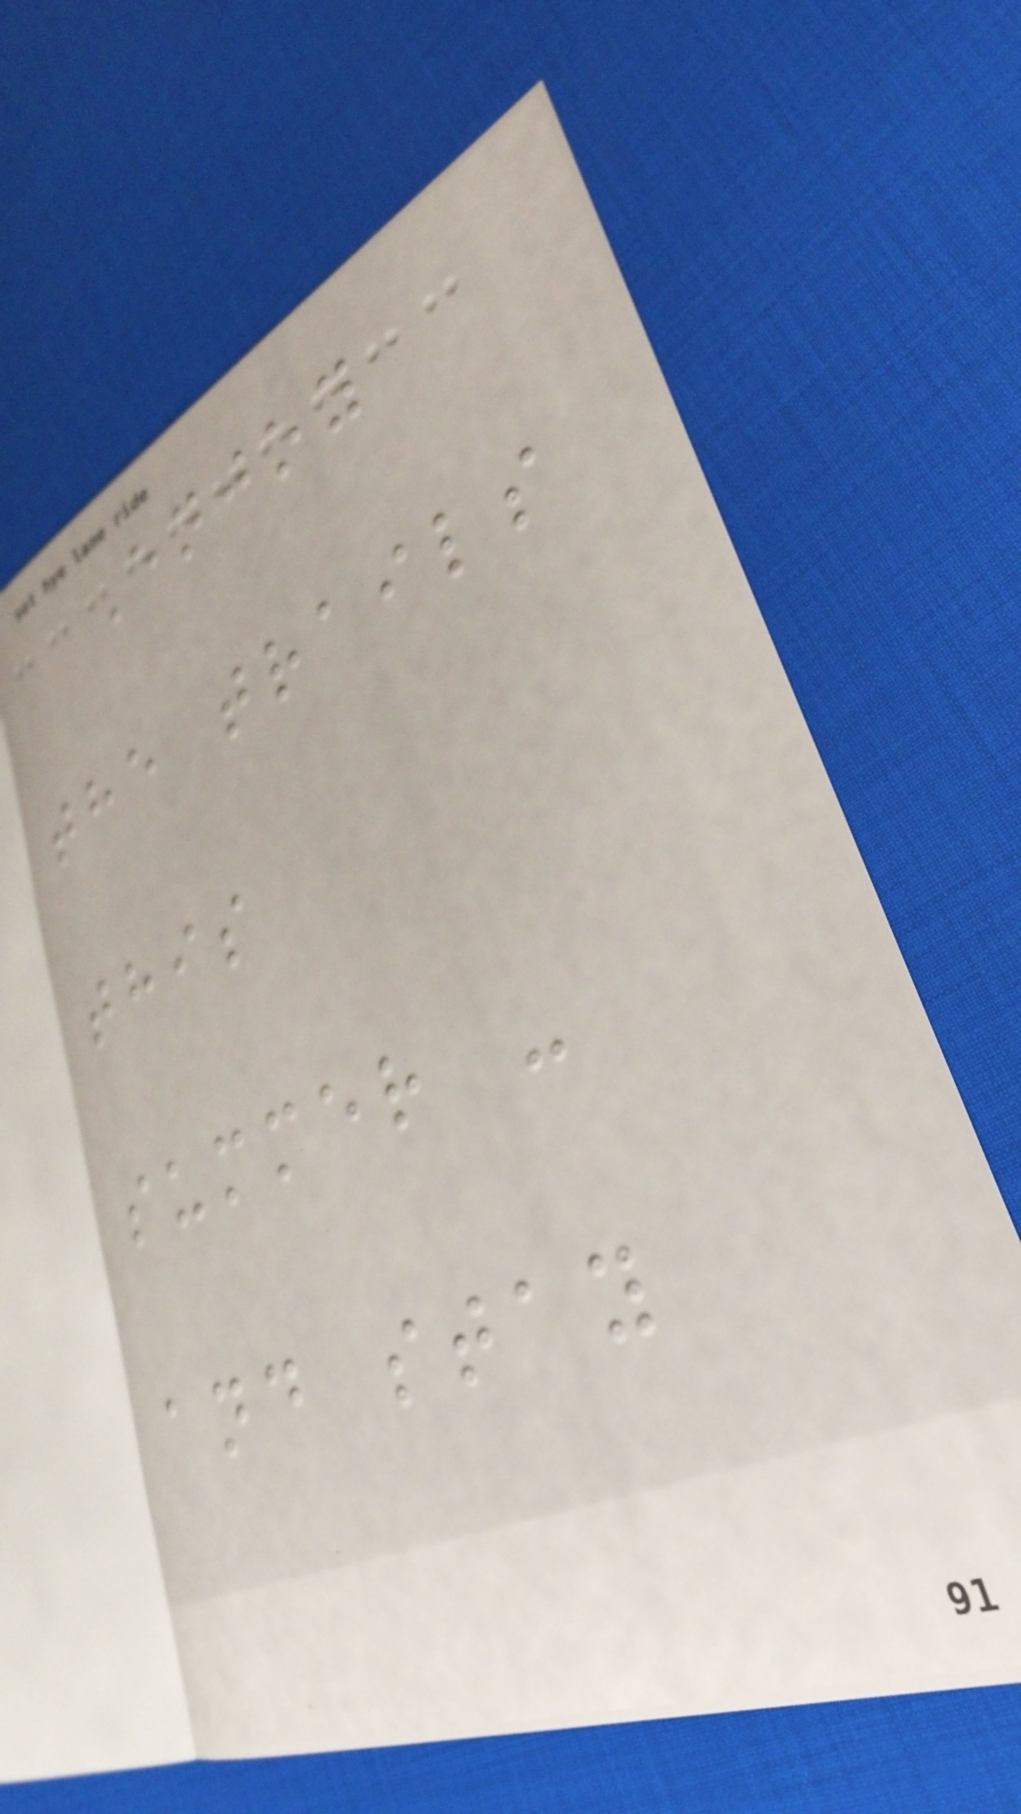Enjoy
the trails
this
summer -
and stay
